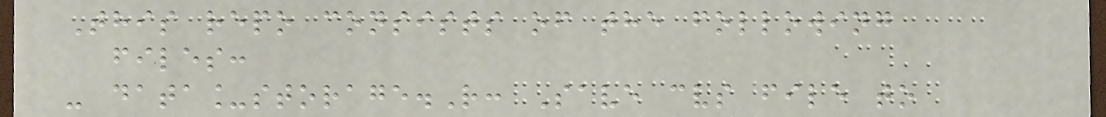This repo consists of the following
files:
- data_storage.R: Save cvs file to
